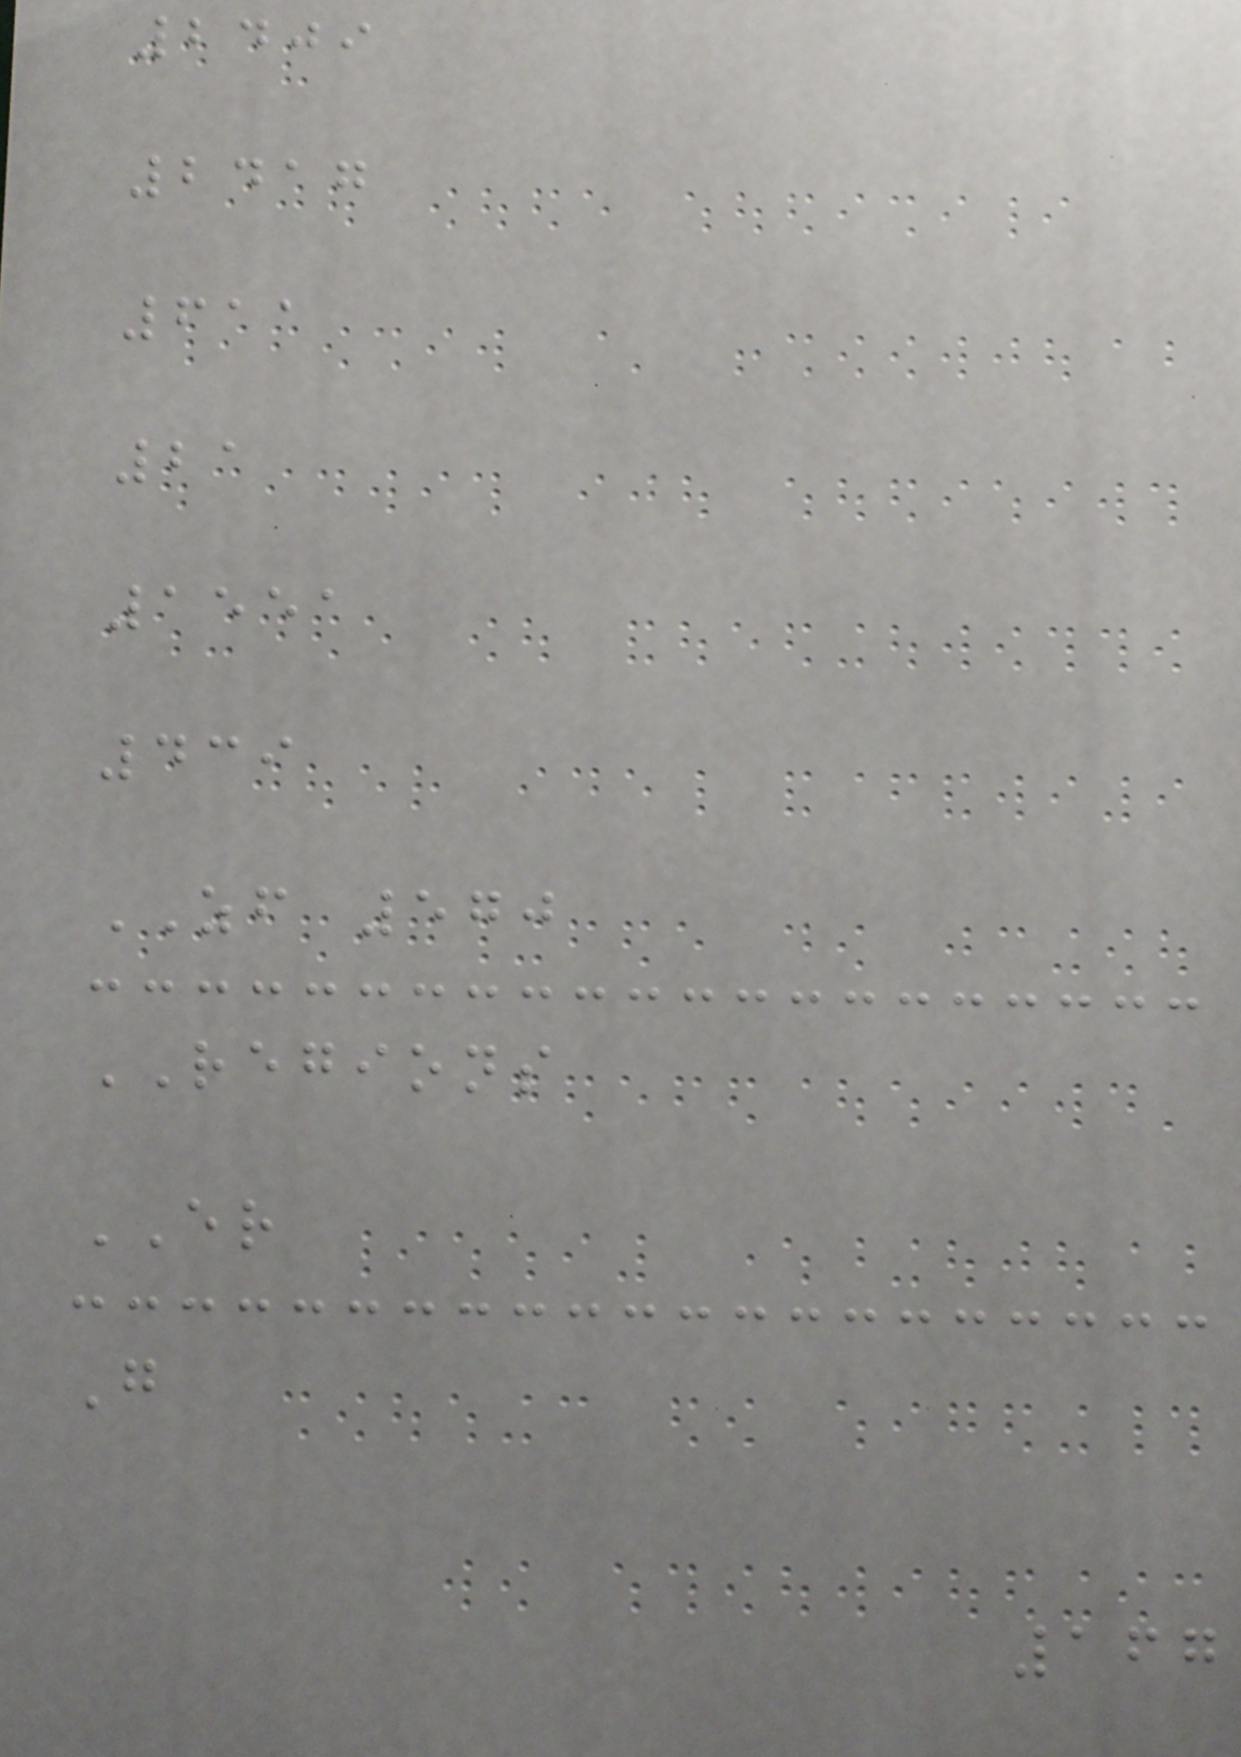2409
2417
611
21
1551
439
ZF 570
REGIONS
ER
G
167
